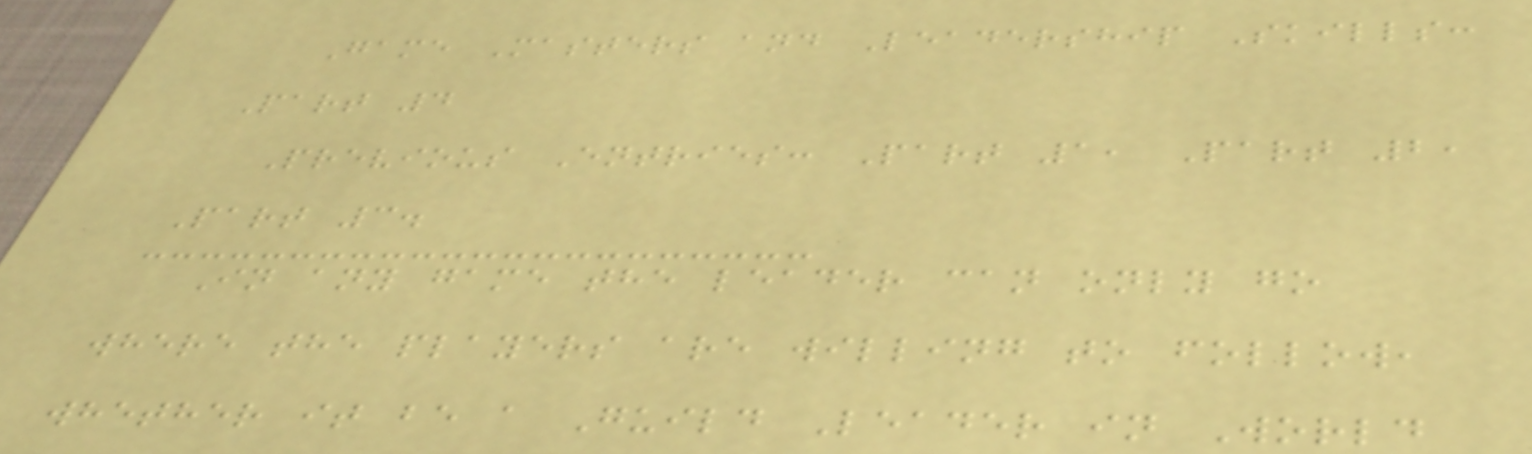Game Masters and Leadership Skills:
Part 4
Previous Entries: Part 1, Part 2,
Part 3.
In any game the leader can only go
where the players are willing to follow,
whether it be a Guild Leader in World
